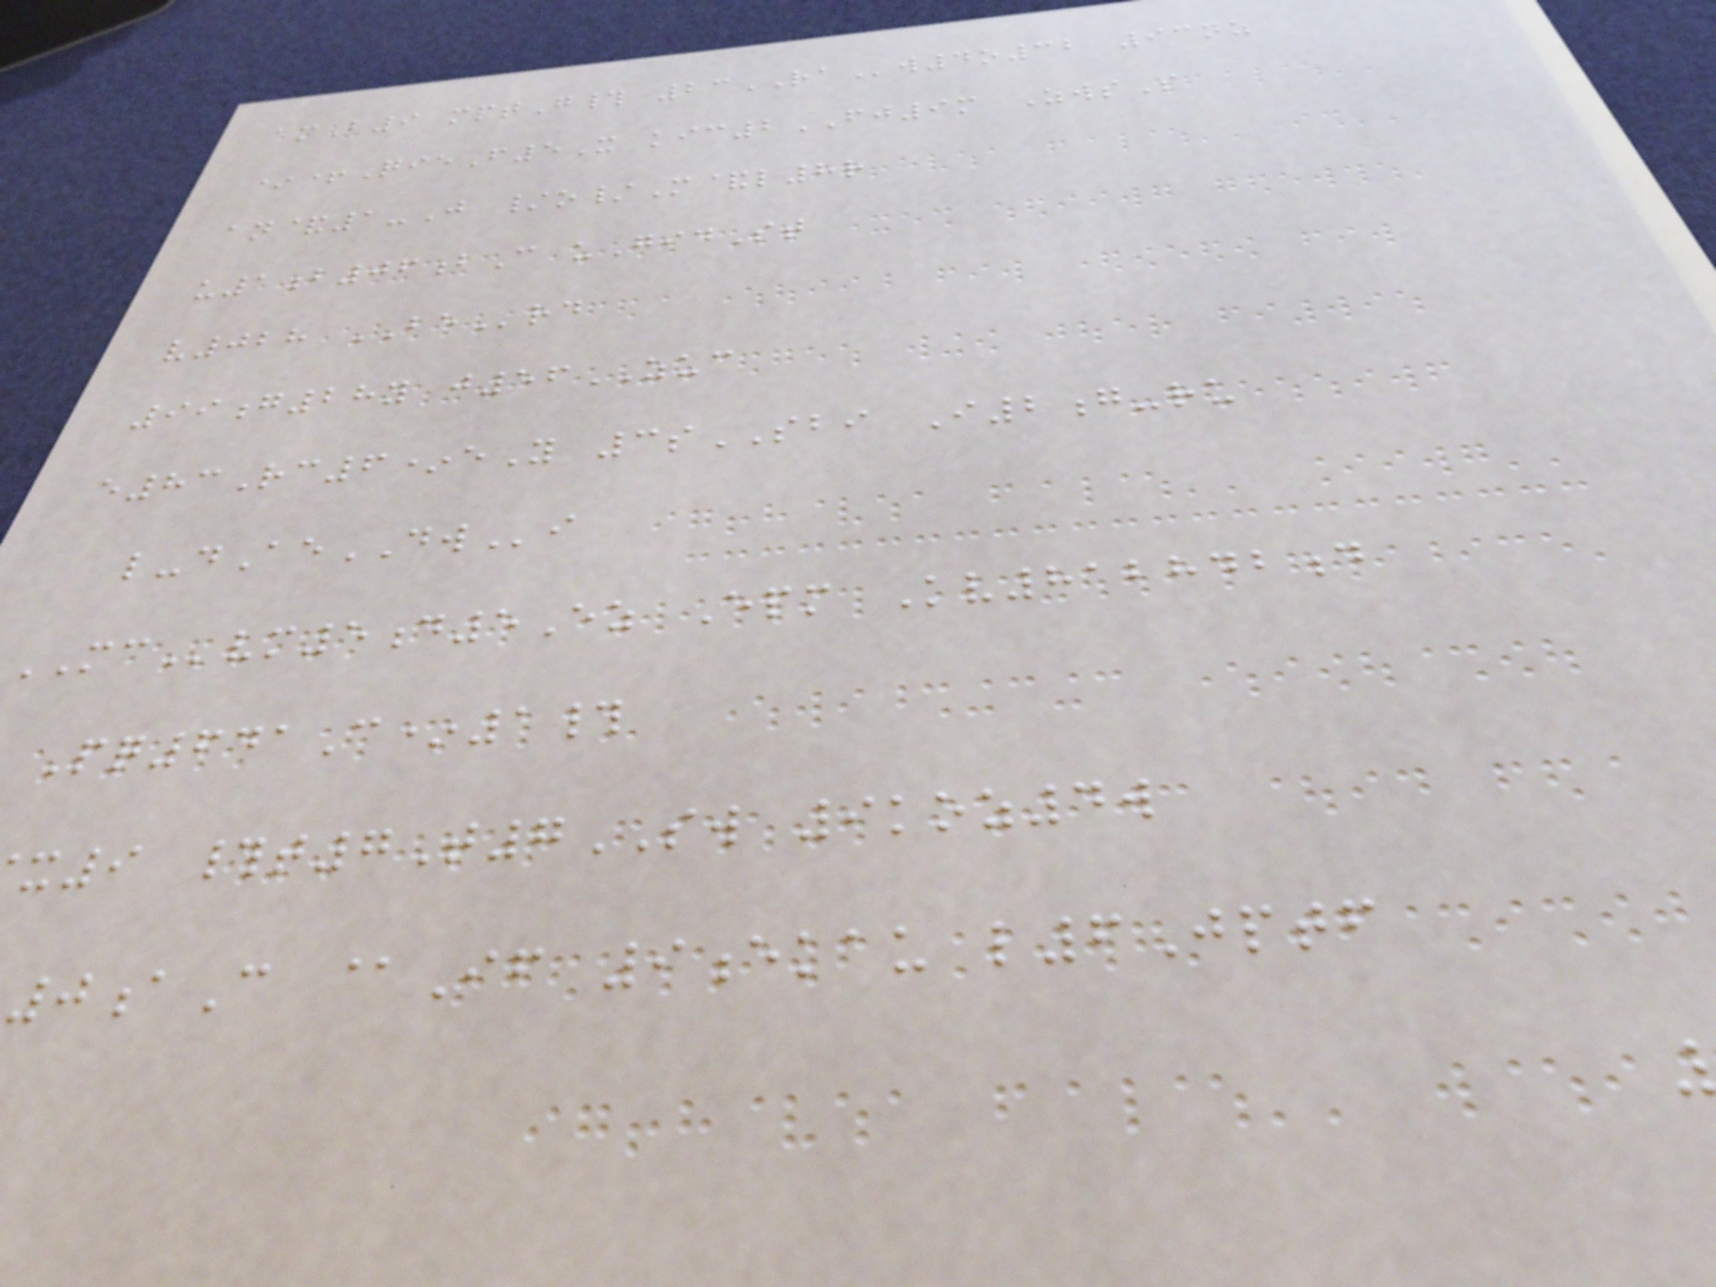amB9 mptG# 23RAw4o32 93nz
*+QieF5X kic2FJ9m ZwsS
an&1-J /o/M&l8r
u1b06bC uGidSt
v028 BErd
99g28y j56ZUC
e83Rc6*eY 3sSBI I2g-ru
l-dAeDWi
MCvm5d5Ez Epm Kv812842d
Pq641C*1#
x9 #t7T7SW 9koz4w
0aC @If 9ekau l6Jptf
